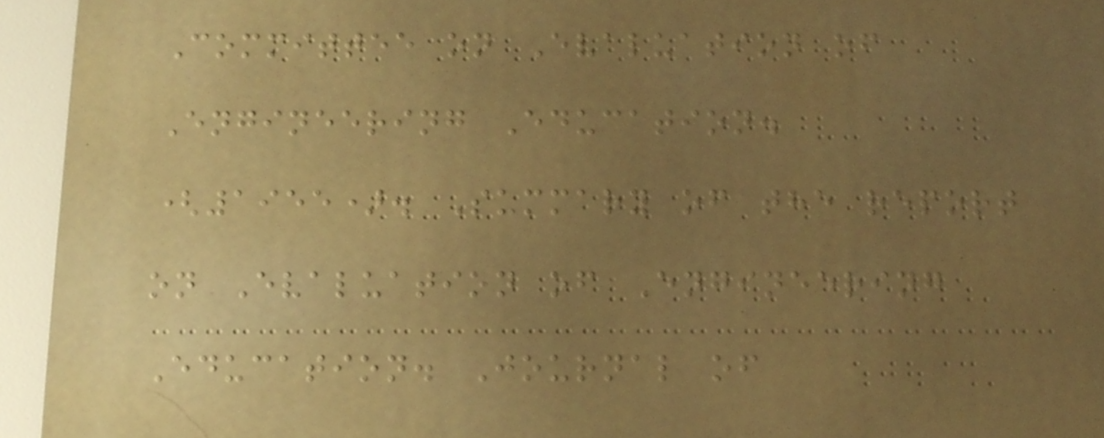Committee on Evaluation of
Engineering Education.
(1955). Summary of the report
on Evaluation of Engineering
Education. Journal of
